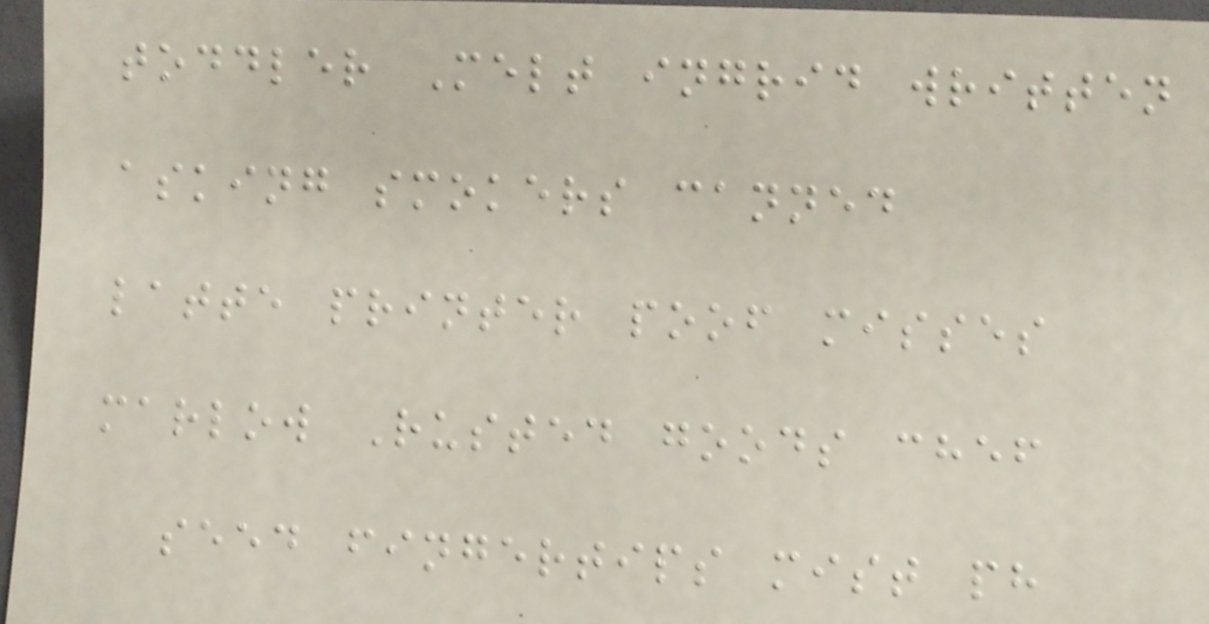toddler Melt ingrid written
asking smokers canned
latte printer poof misses
marlow Rusted goods chef
seed fingertips mist ph
